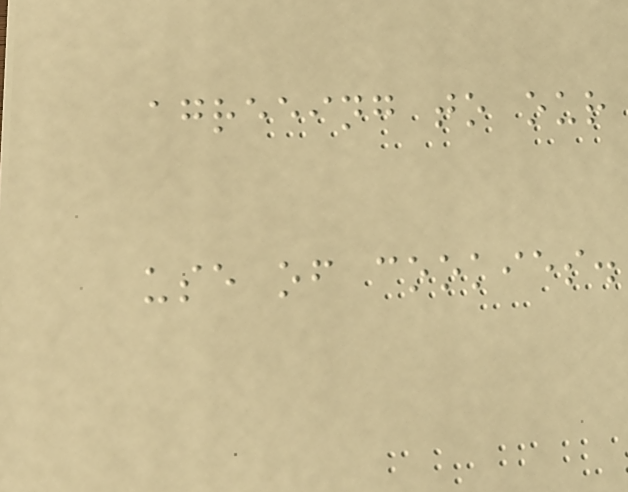agreeing to our
use of cookies.
